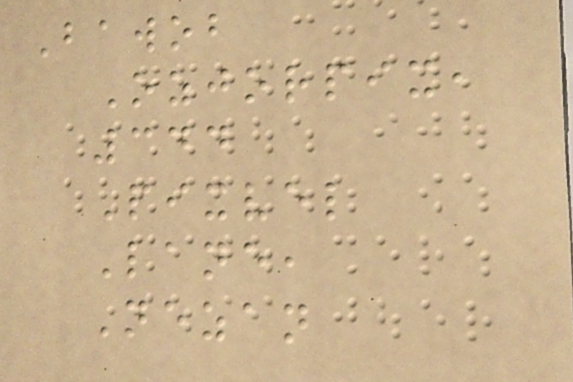Bawob
Ozjorpix,
344
Pixvel
Lane,
Nezan
